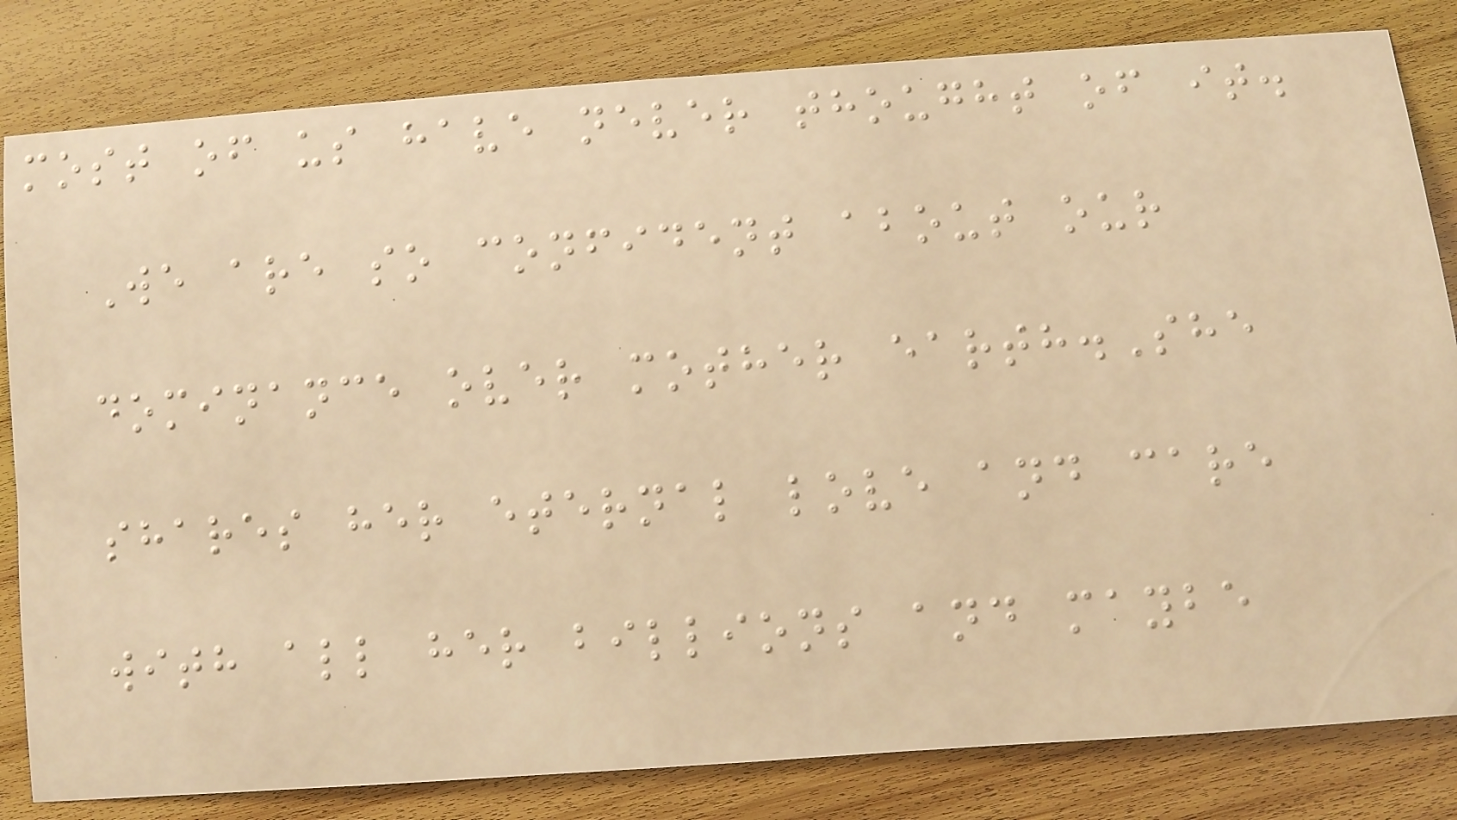most of us have never thought of it.
We are so confident about our
dominance over mother earth.She
shares her eternal love and care
with all her billions and maybe
